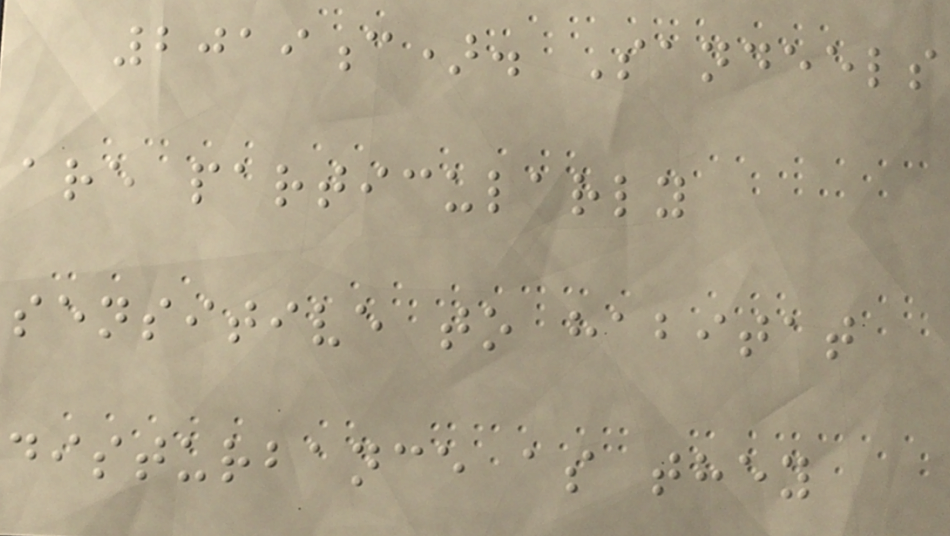2019c). Sandeels
are particularly
sensitive to habitat
disturbance as they
